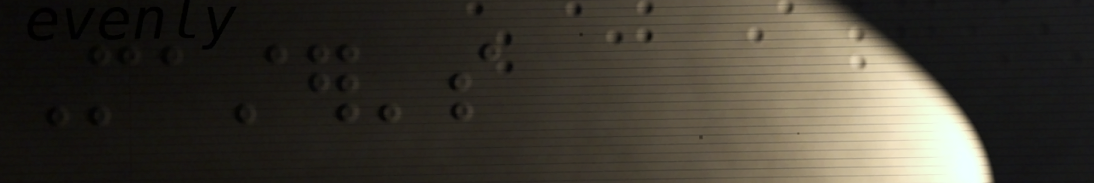Master's
